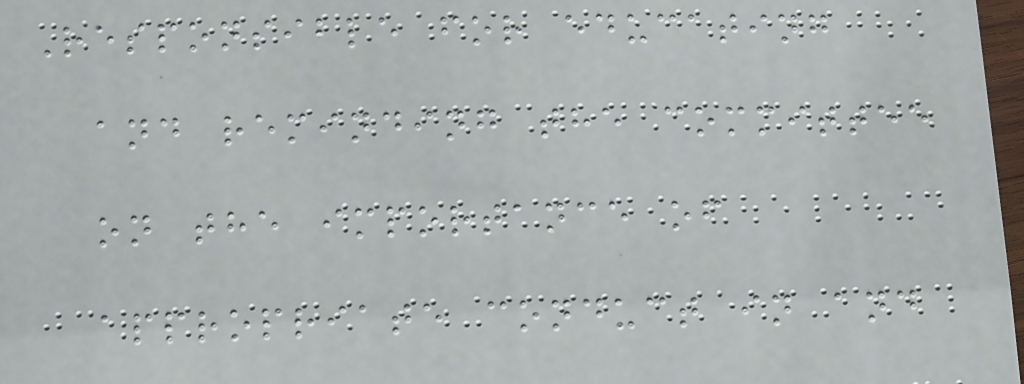Responsible for educating
and reminding the committee
on the importance of
appropriate conduct in and
